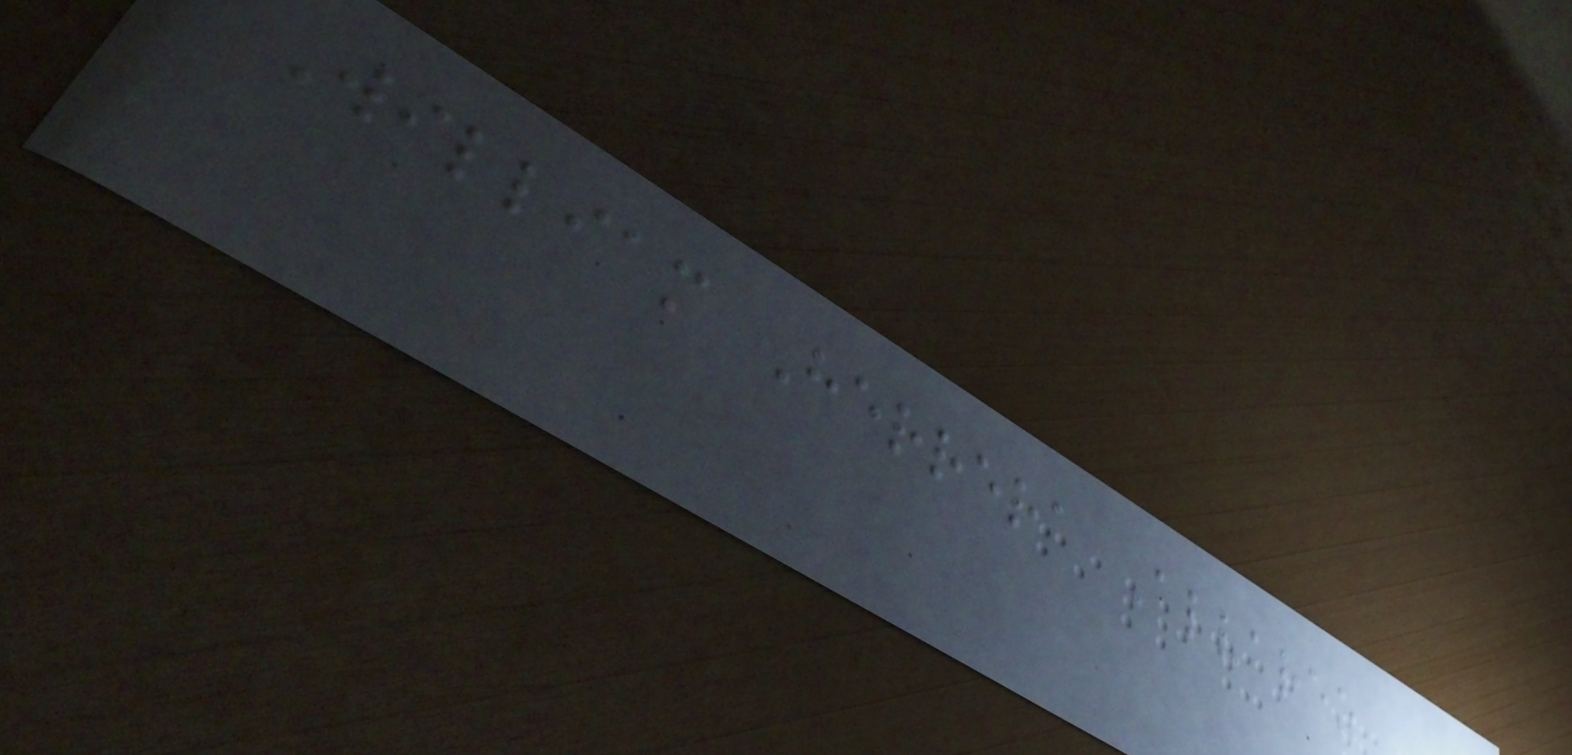William Herrera Alvarez
